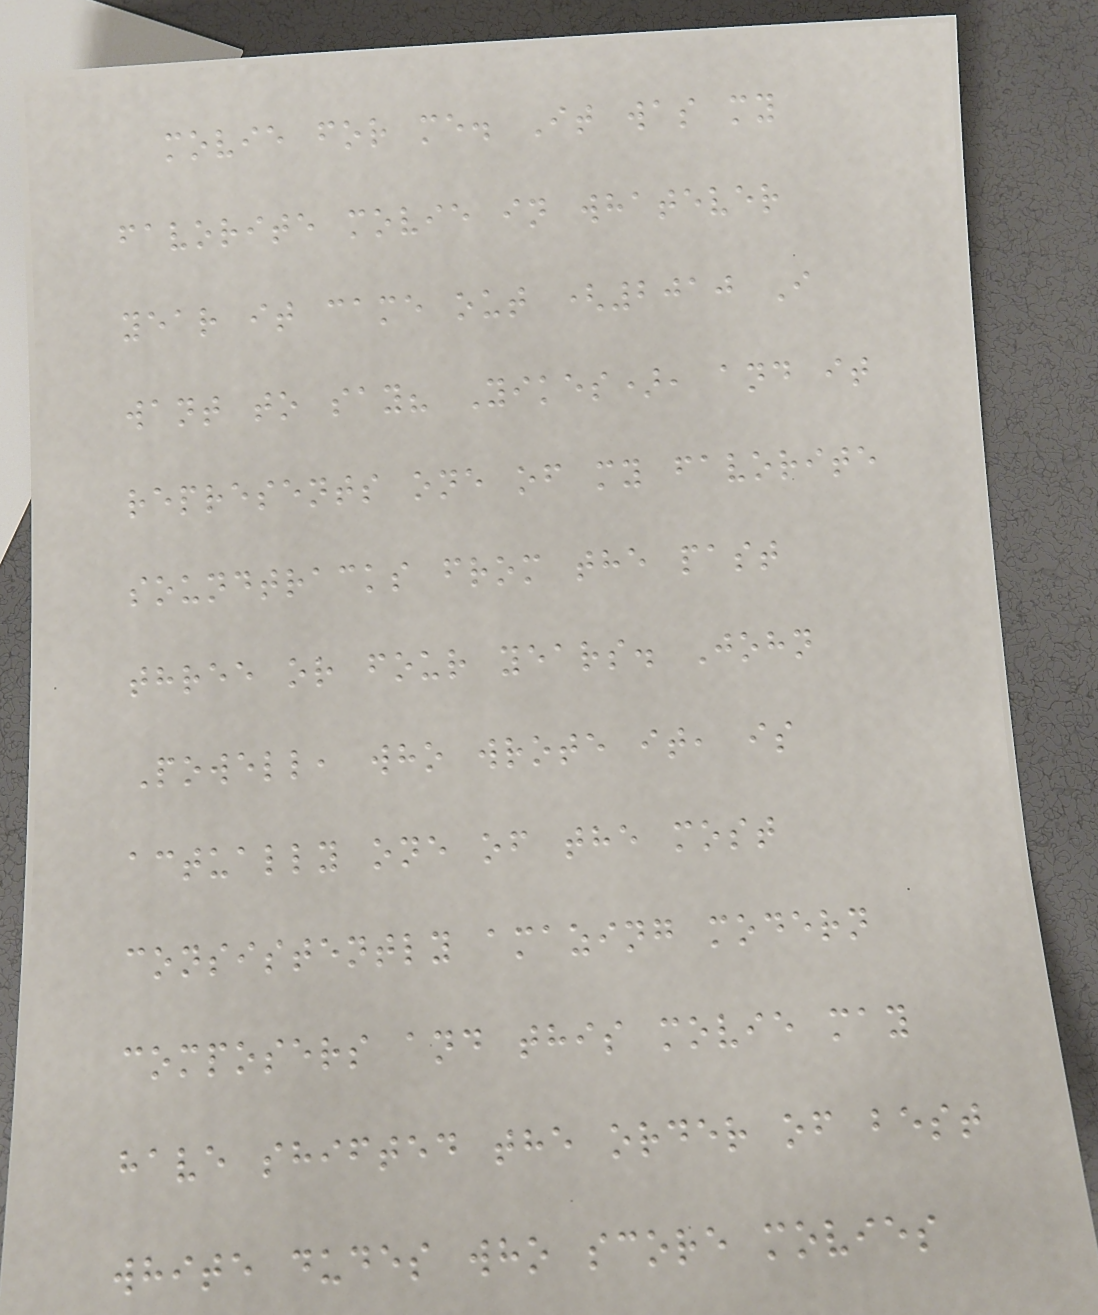movie for me. It was my
favorite movie in whatever
year it came out (2010 I
want to say? Yikes), and it
represents one of my favorite
soundtracks from the past
three or four years. John
Powell, who wrote it, is
actually one of the most
consistently amazing modern
composers and this movie may
have shifted the order of best
white dudes who score movies
